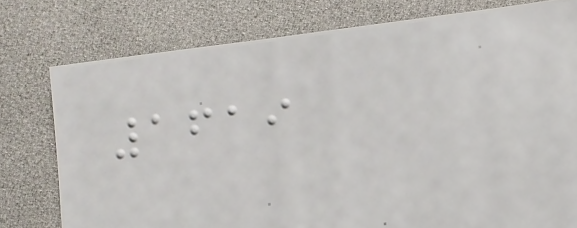1619
